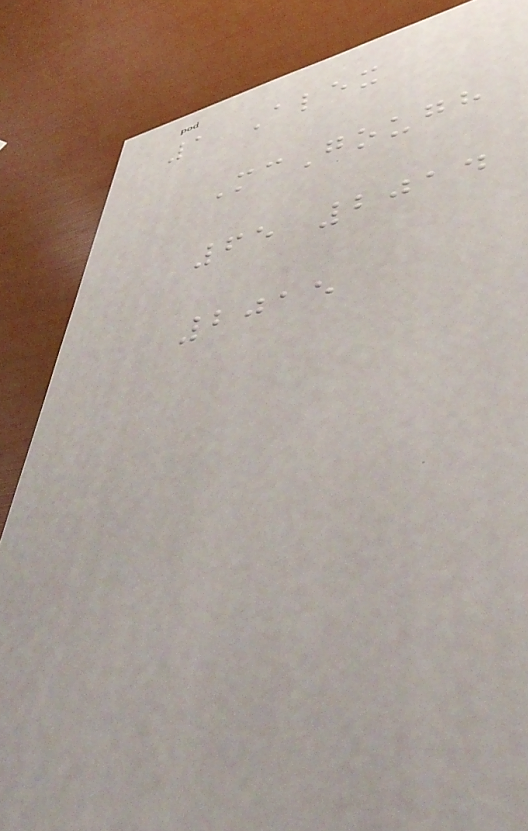1 Alex
McGough
65 2014
2015
